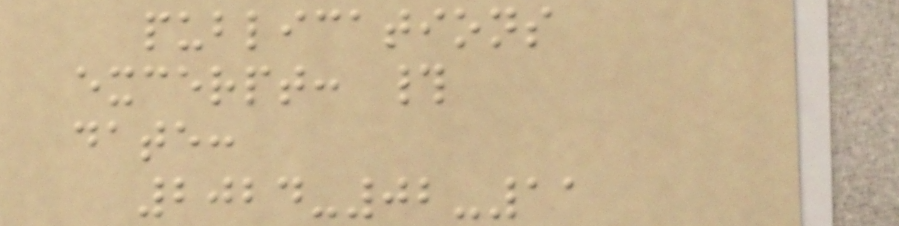publications
excerpt: #
date:
2024-02-11
